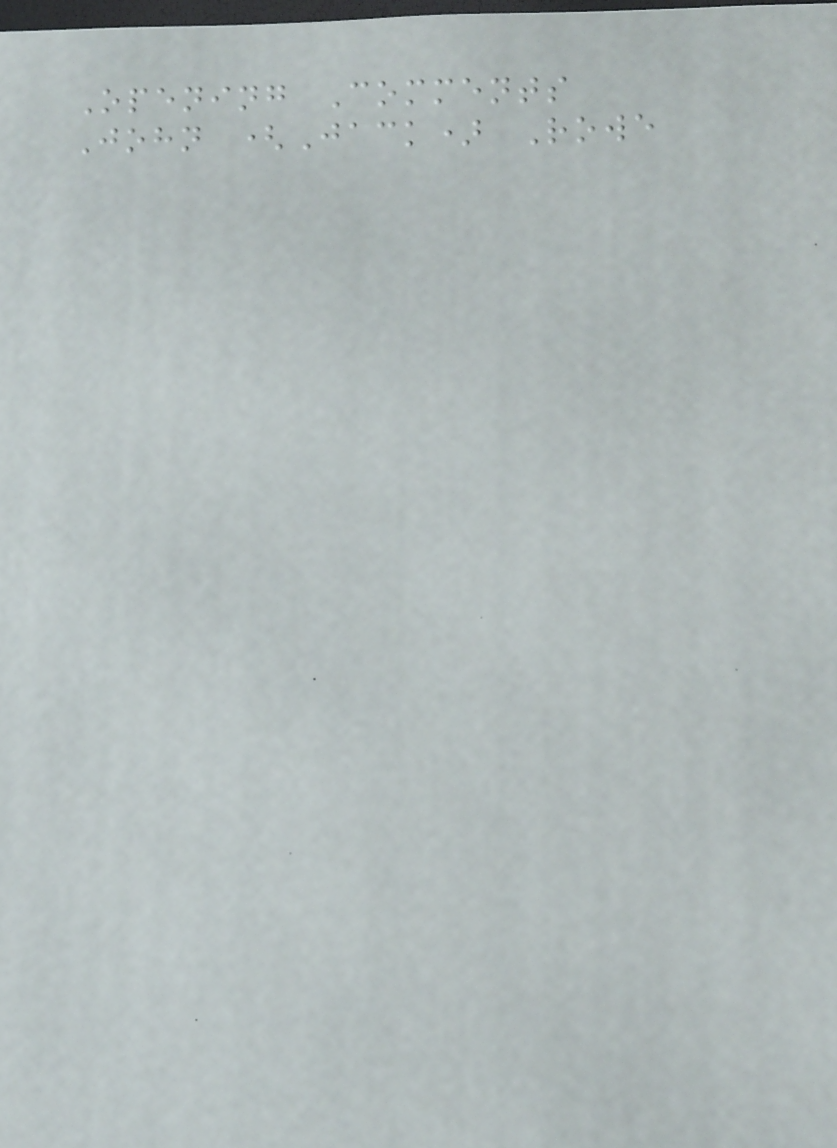Opening Comments
John (Jack) Rowe
